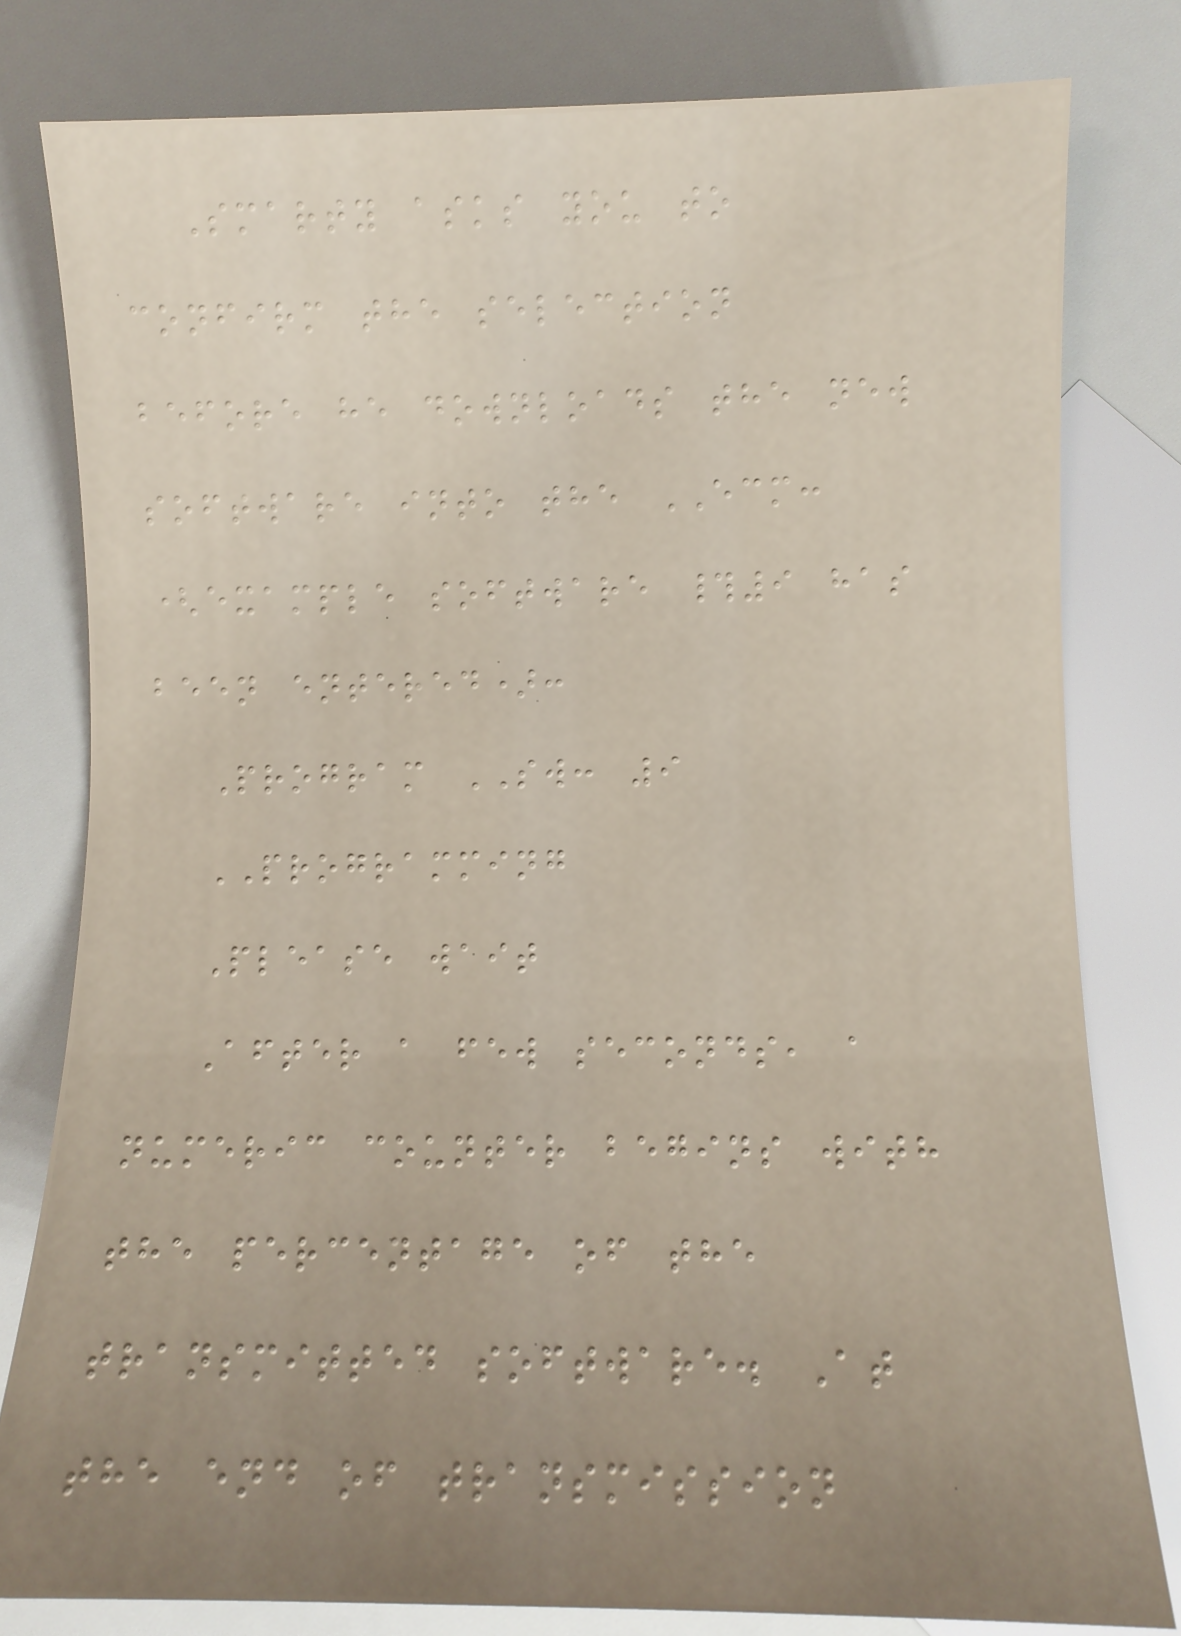Smarty asks you to
confirm the selection
before he downloads the new
software into the ECM:
(example software #9 has
been entered):
Program SW: 9
PROGRAMMING
Please wait
After a few seconds, a
numeric counter begins with
the percentage of the
transmitted software. At
the end of transmission
